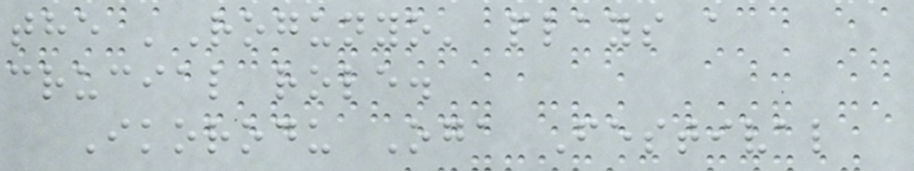the 'Rogunyo' plays a
crucial role.
Ikorodu Oga Festival
